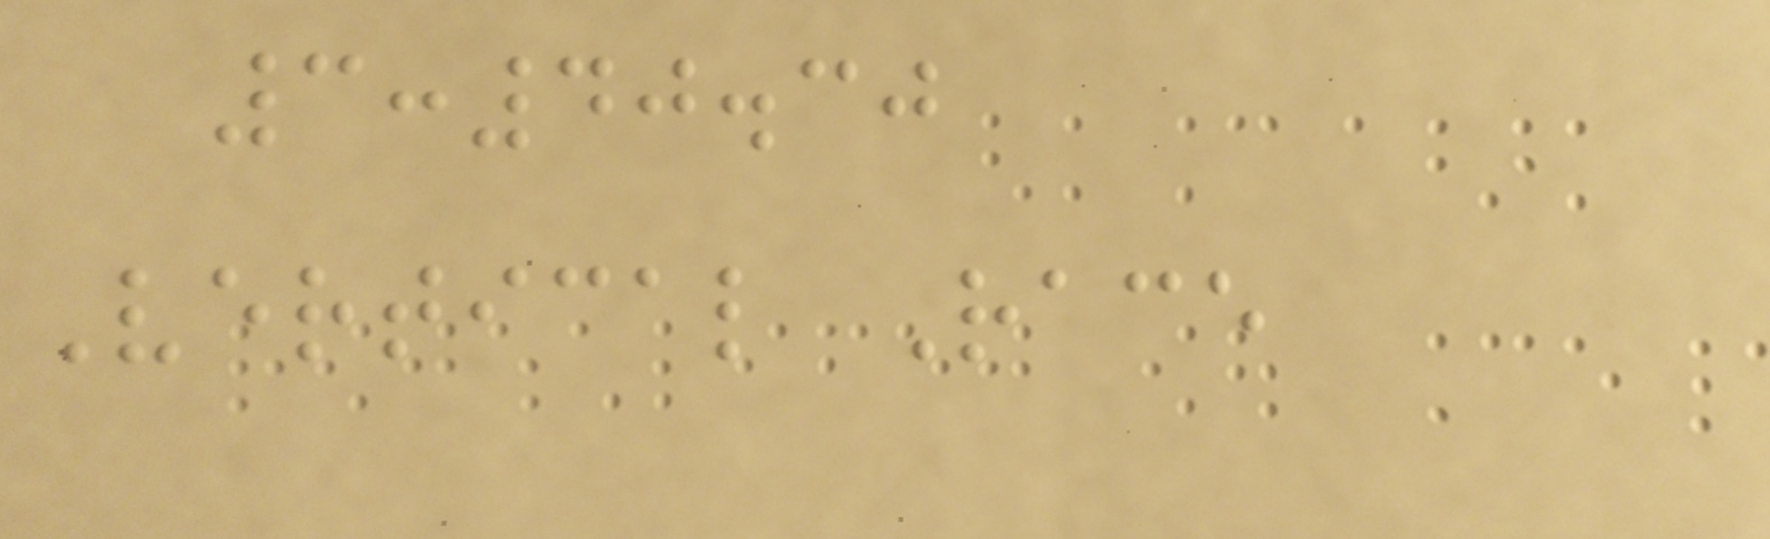3:40.30
Vertical Race
